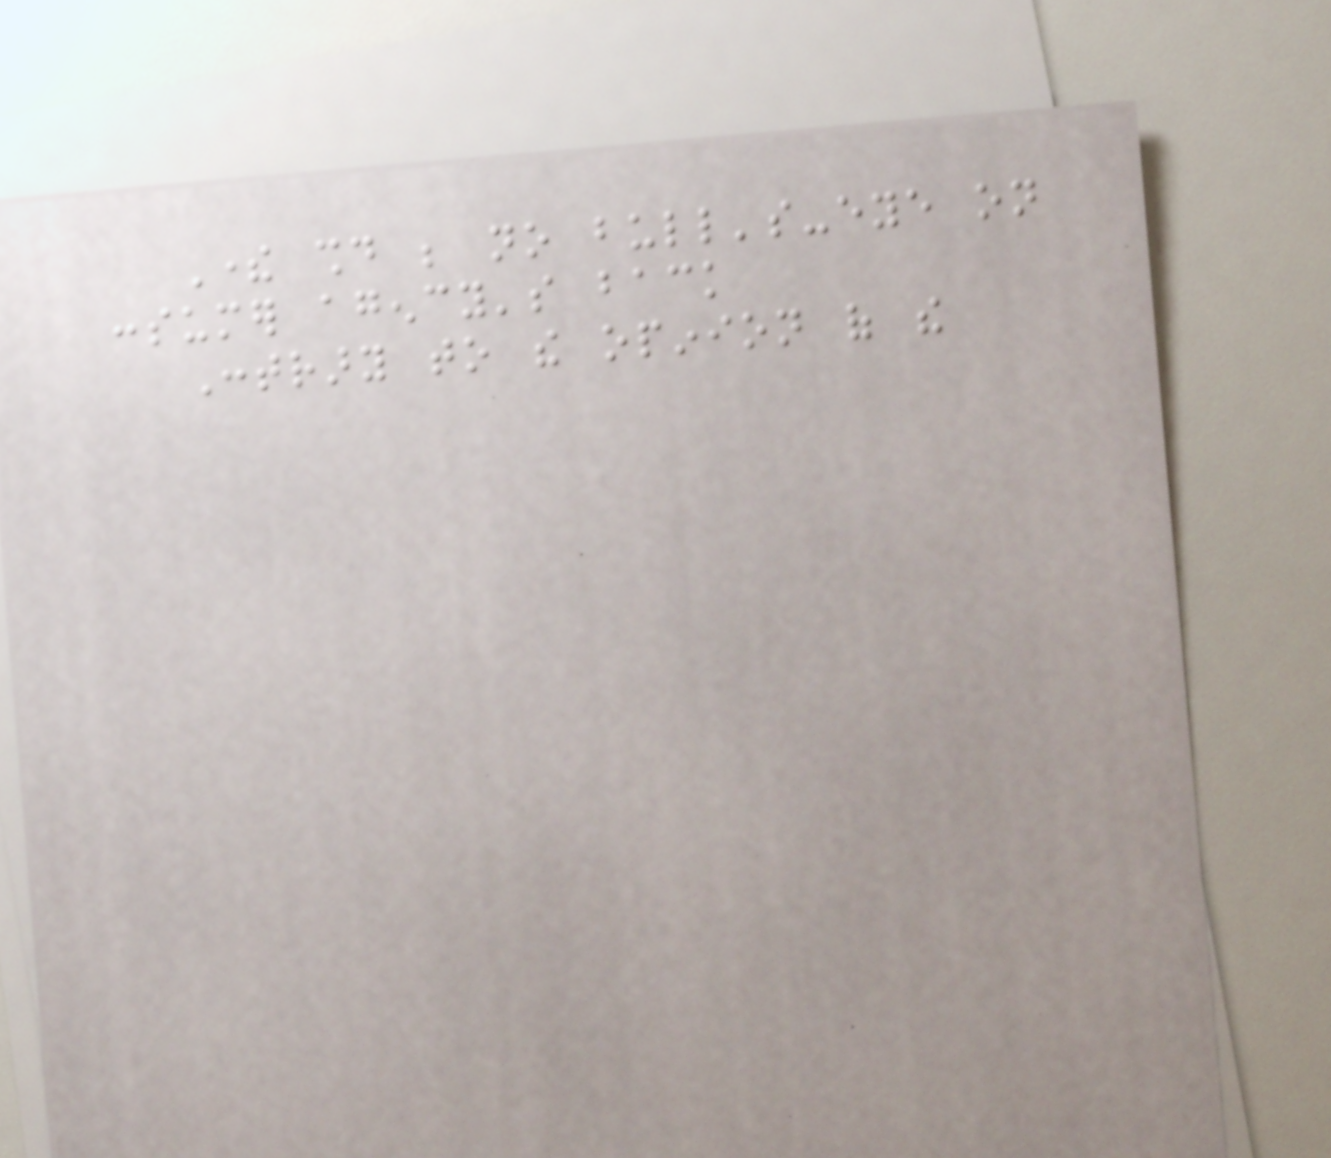There should be no bull's-eye on
consumer agency's back
Contrary to the opinion of the
